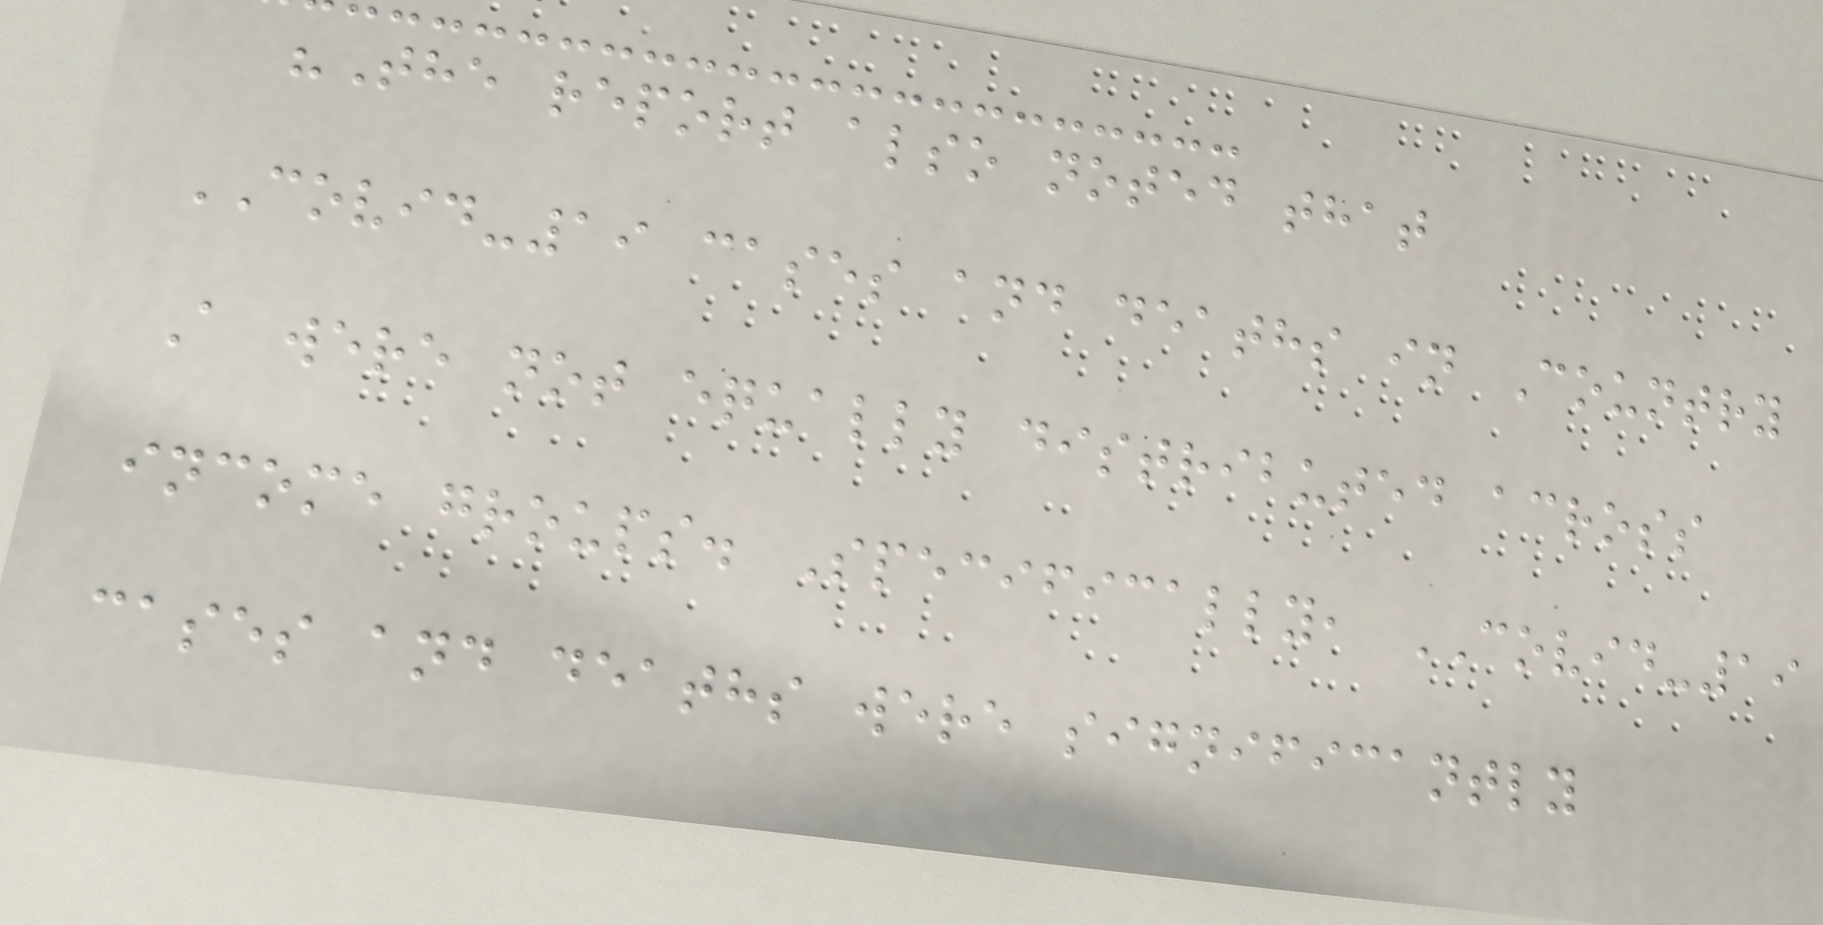"The report also noted that
COVID-19 cases and deaths in Country
A were not equally distributed across
income groups. Specifically, COVID-19
cases and deaths were significantly
